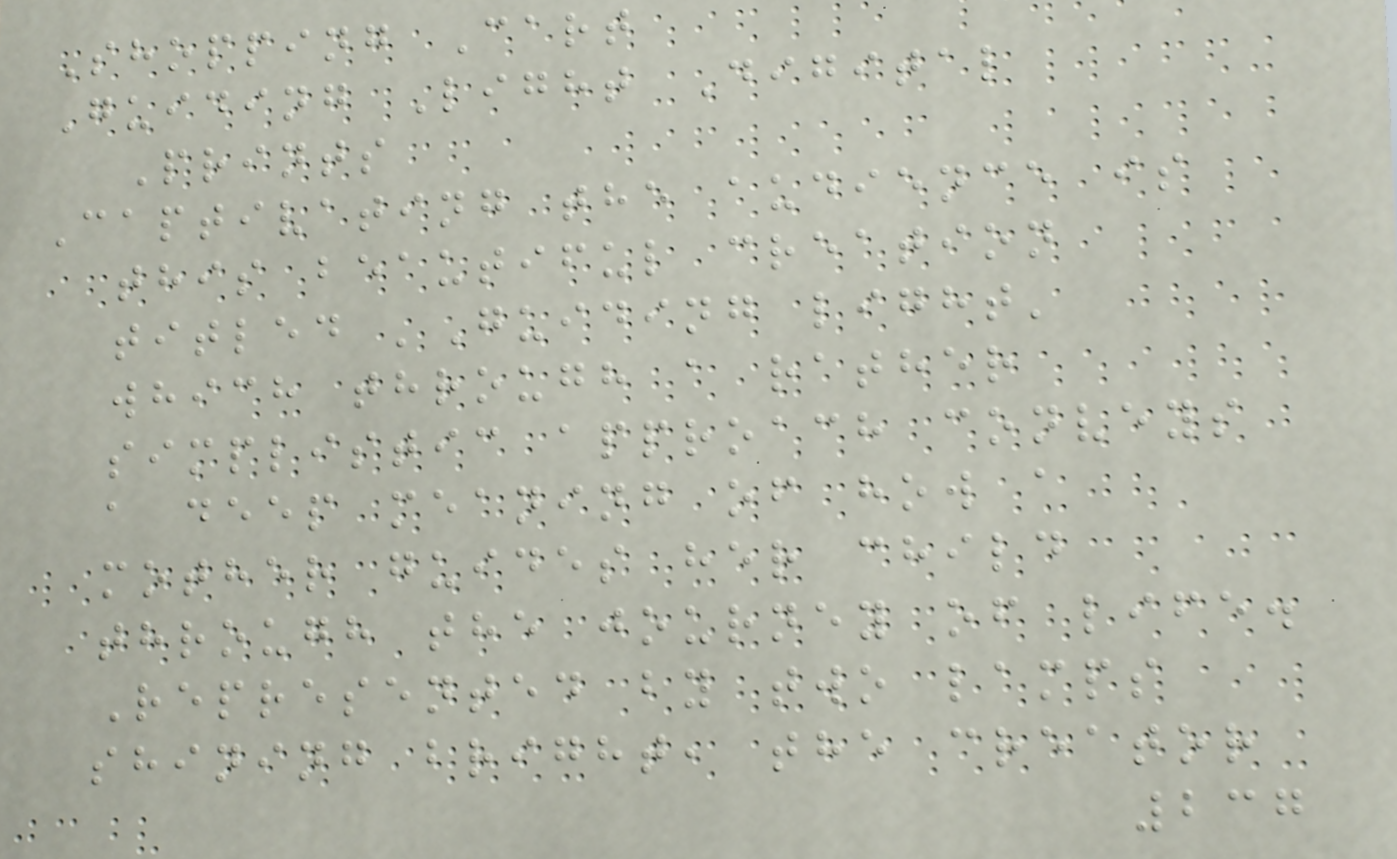Shopping Cart
Guiding Light Digital
Prints
Captivating the audience is
this beautiful creation
titled 'Guiding light'
which through a rather
simplistic approach conveys
a deep meaning of how a
mother guides her child
through the journey of life.
Represented by two lamps
shining bright, the creator
237
